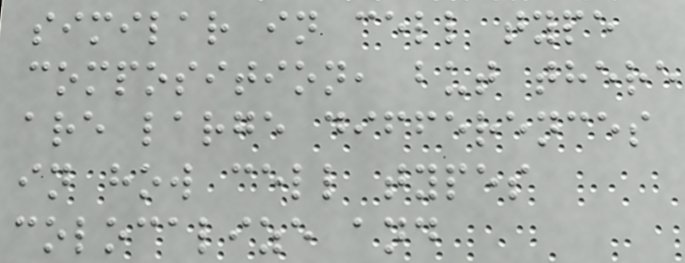similar in cell type
composition, but there
are large differences
in how cell types
colocalize and
